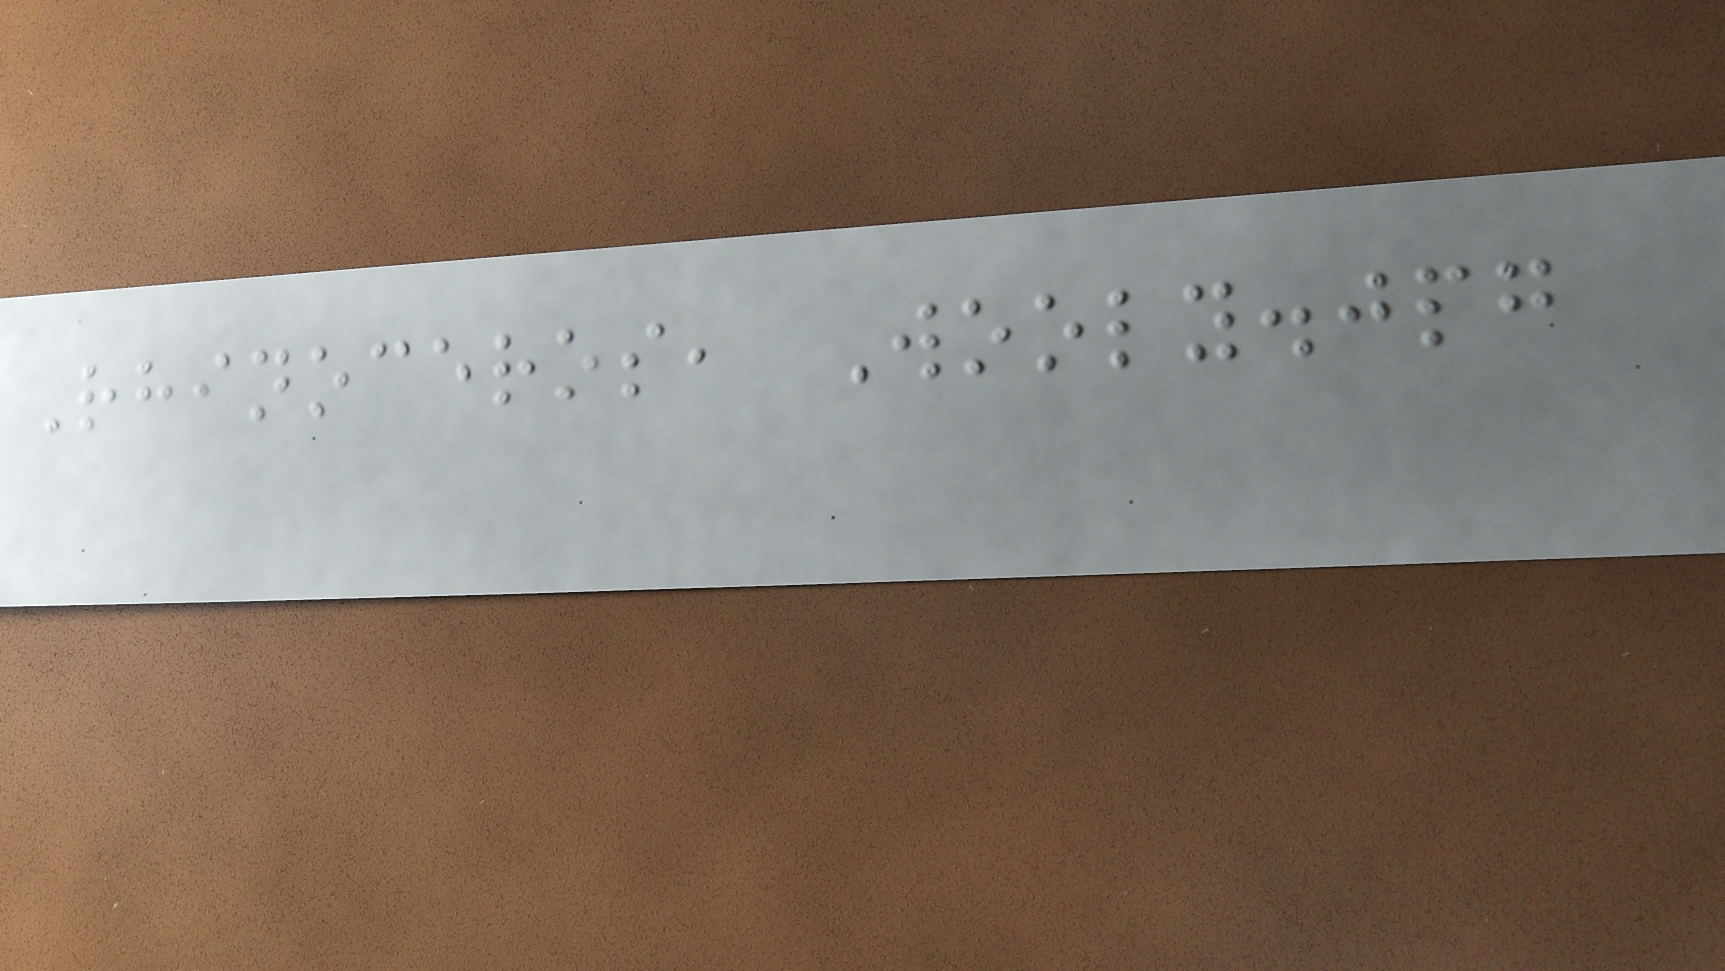Rhinoceros, Wooly.jpg
